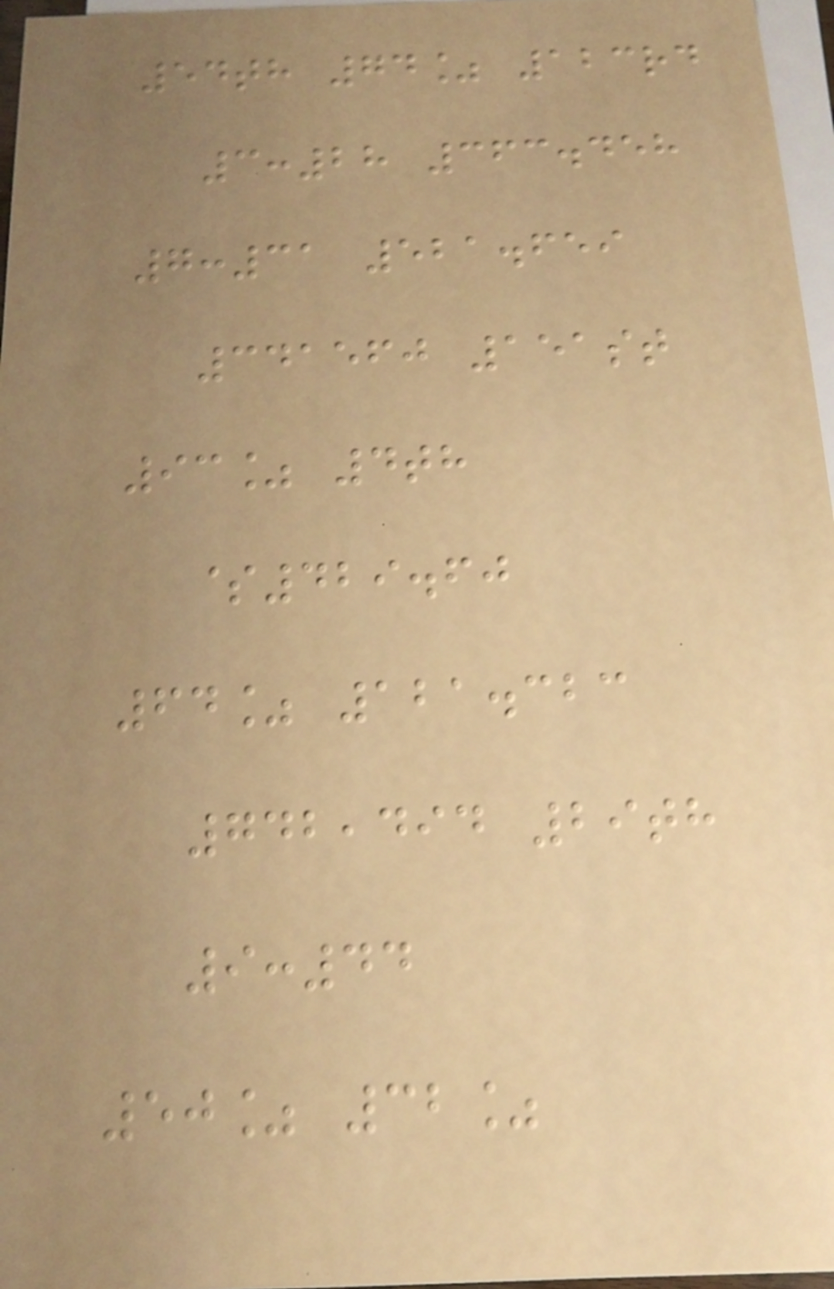54th 74% 123rd
3:28 363.458
7:31 521.659
341560 151st
93% 4th
$429.60
64% 121.323
742,494 29th
9:44
50% 32%
